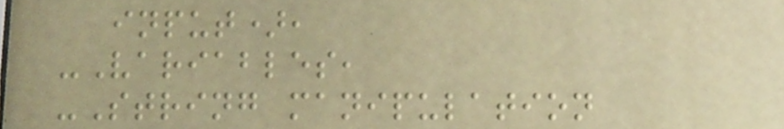input),
-Variables,
-String manipulation
